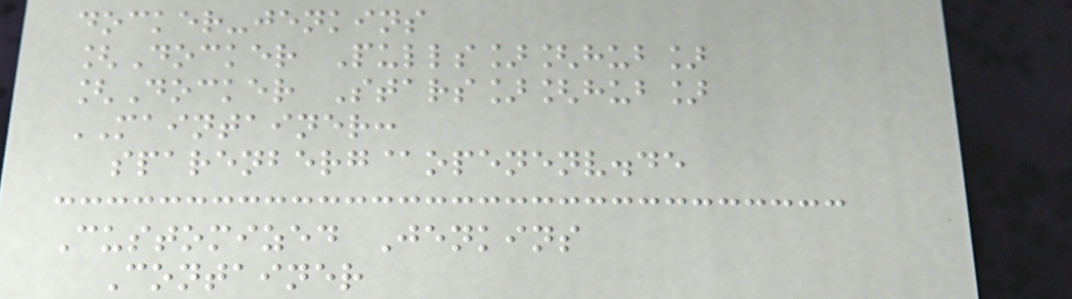docker-jenkins
[Docker Pulls][hub]
[Docker Stars][hub]
MAINTAINER:
sparenberg@openenv.de
Customized Jenkins
Container
